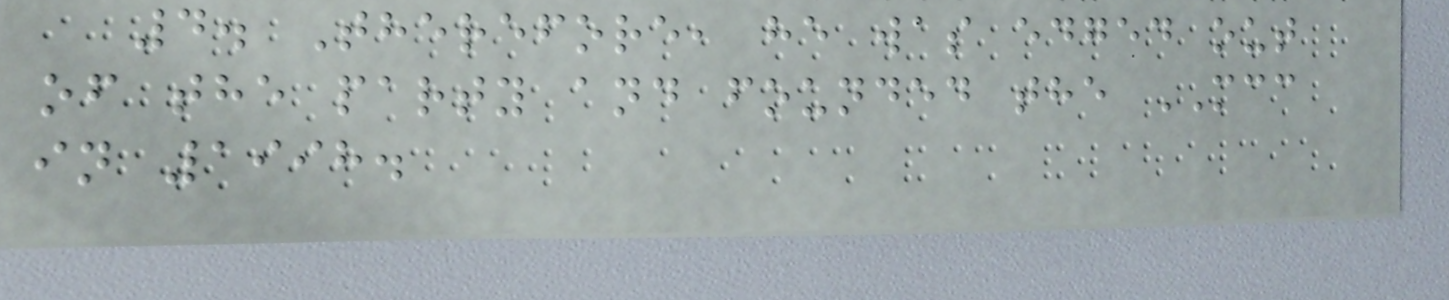4. Therefore, he was edged out
of the party and founded the MCC
in 1998.
